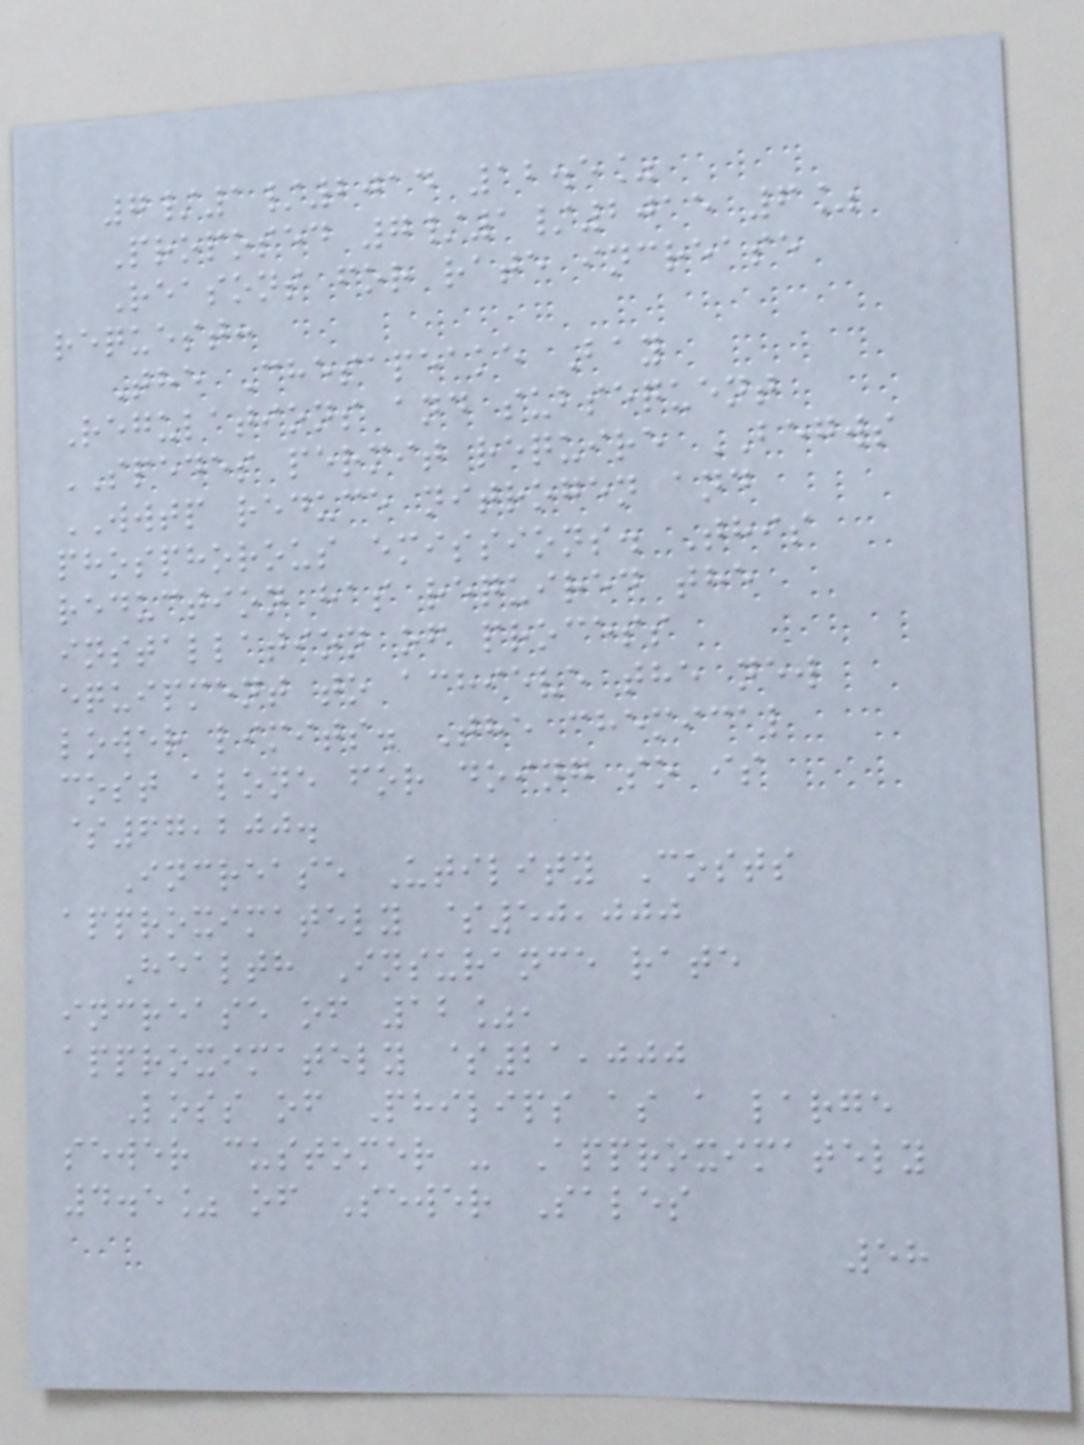7/1/2014 12.5%
Proposed 7/1/2015 6%
Reasons for rate increase
request:
The Chesapeake Bay
Regulations and subsequent
SPEDES permit require BEGWS
WWTP reduce nitrogen and
phosphorous emissions. This
reduction has required the
installation of process
equipment to achieve the new
lower limits. The chemical
cost alone for doing so is
$67,200.
Increase Utility Costs
approximately $50,000
Health Insurance rate
increase of 12%,
approximately $21,000
Loss of Philips as a large
sewer customer - Approximately
4.5% of Sewer Sales
58
